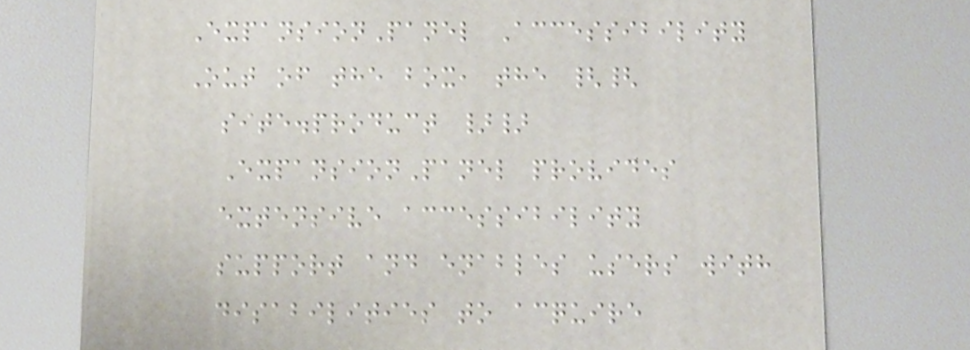ExpansionPanel Accessibility
Out of the box, the {{
site.product }}
ExpansionPanel provides
extensive accessibility
support and enables users with
disabilities to acquire
